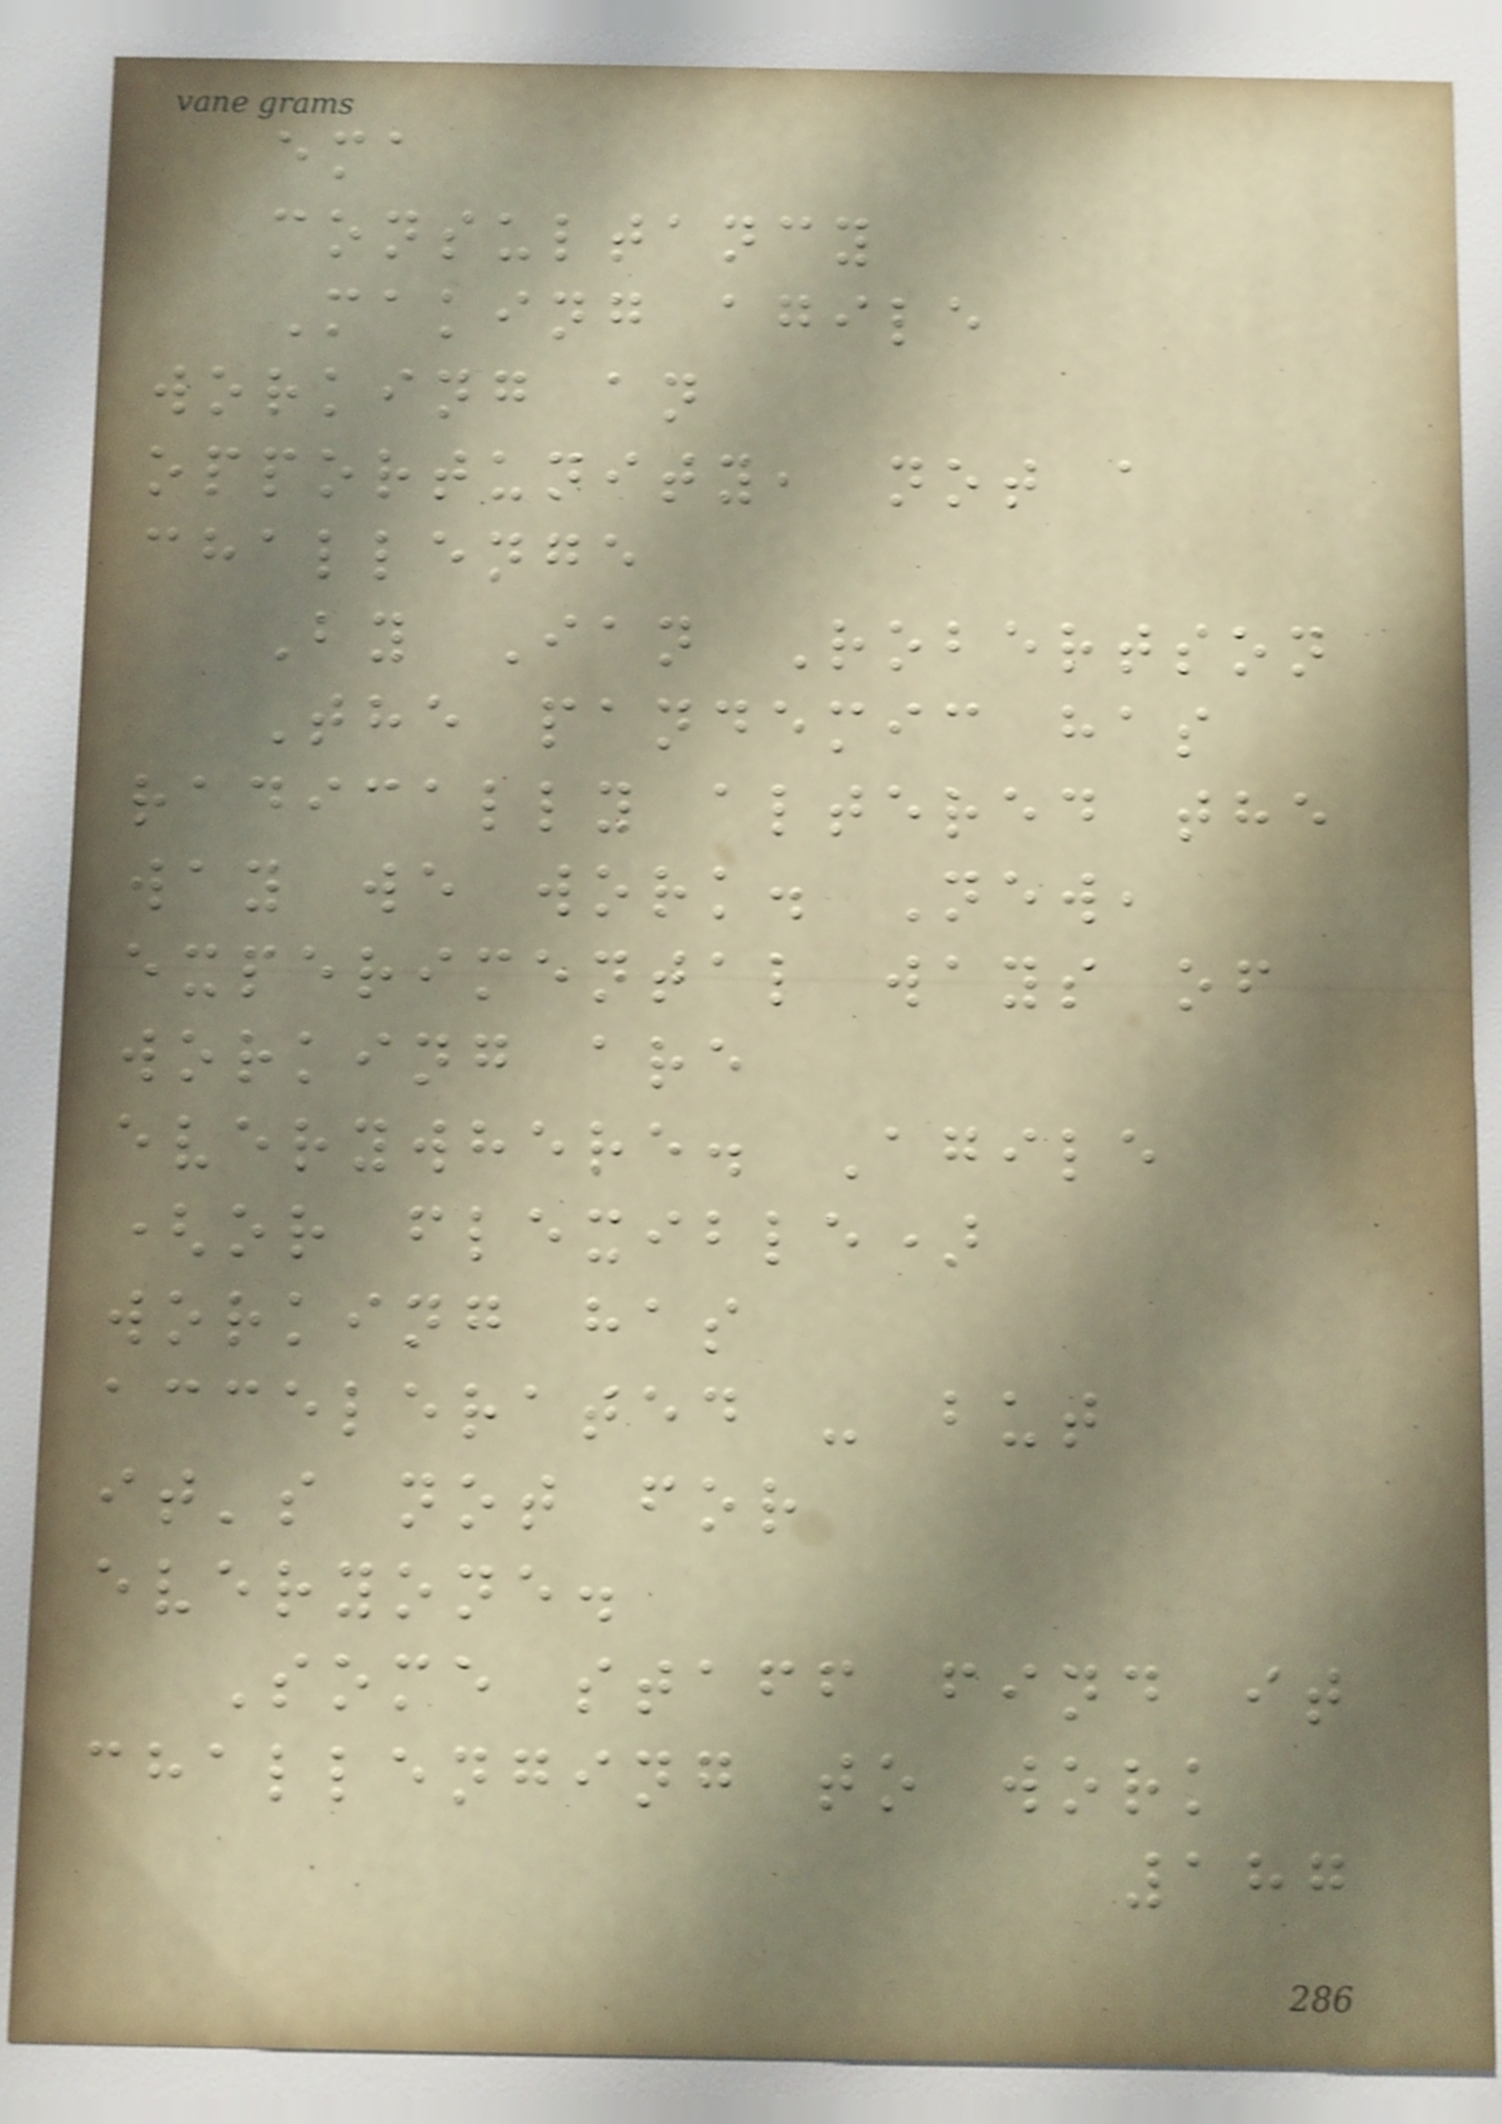ema
consultancy
Making agile
working an
opportunity, not a
challenge
By Ian Robertson
The pandemic has
radically altered the
way we work. New,
experimental ways of
working are
everywhere. Agile
(or flexible)
working has
accelerated - but
it's not for
everyone.
Some staff find it
challenging to work
187
